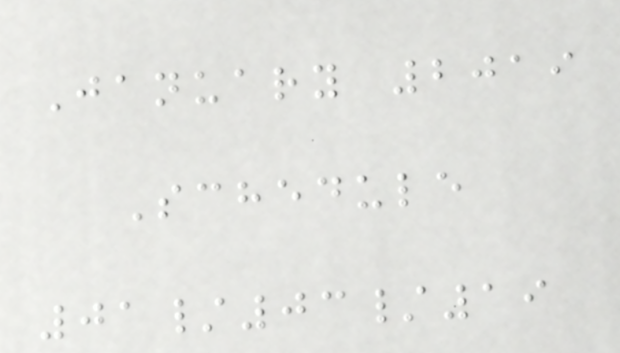January 2019
Schedule
01/03/19
